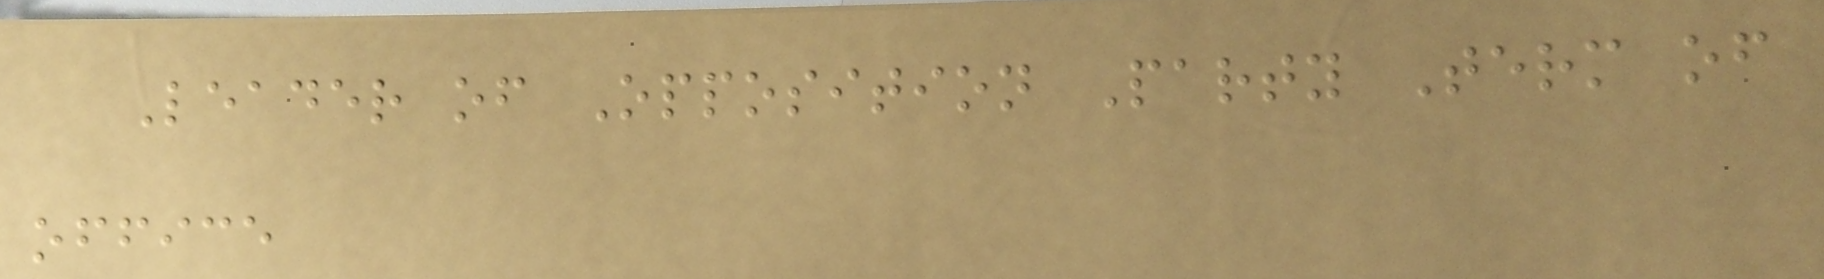Leader of Opposition Party Term of
office
